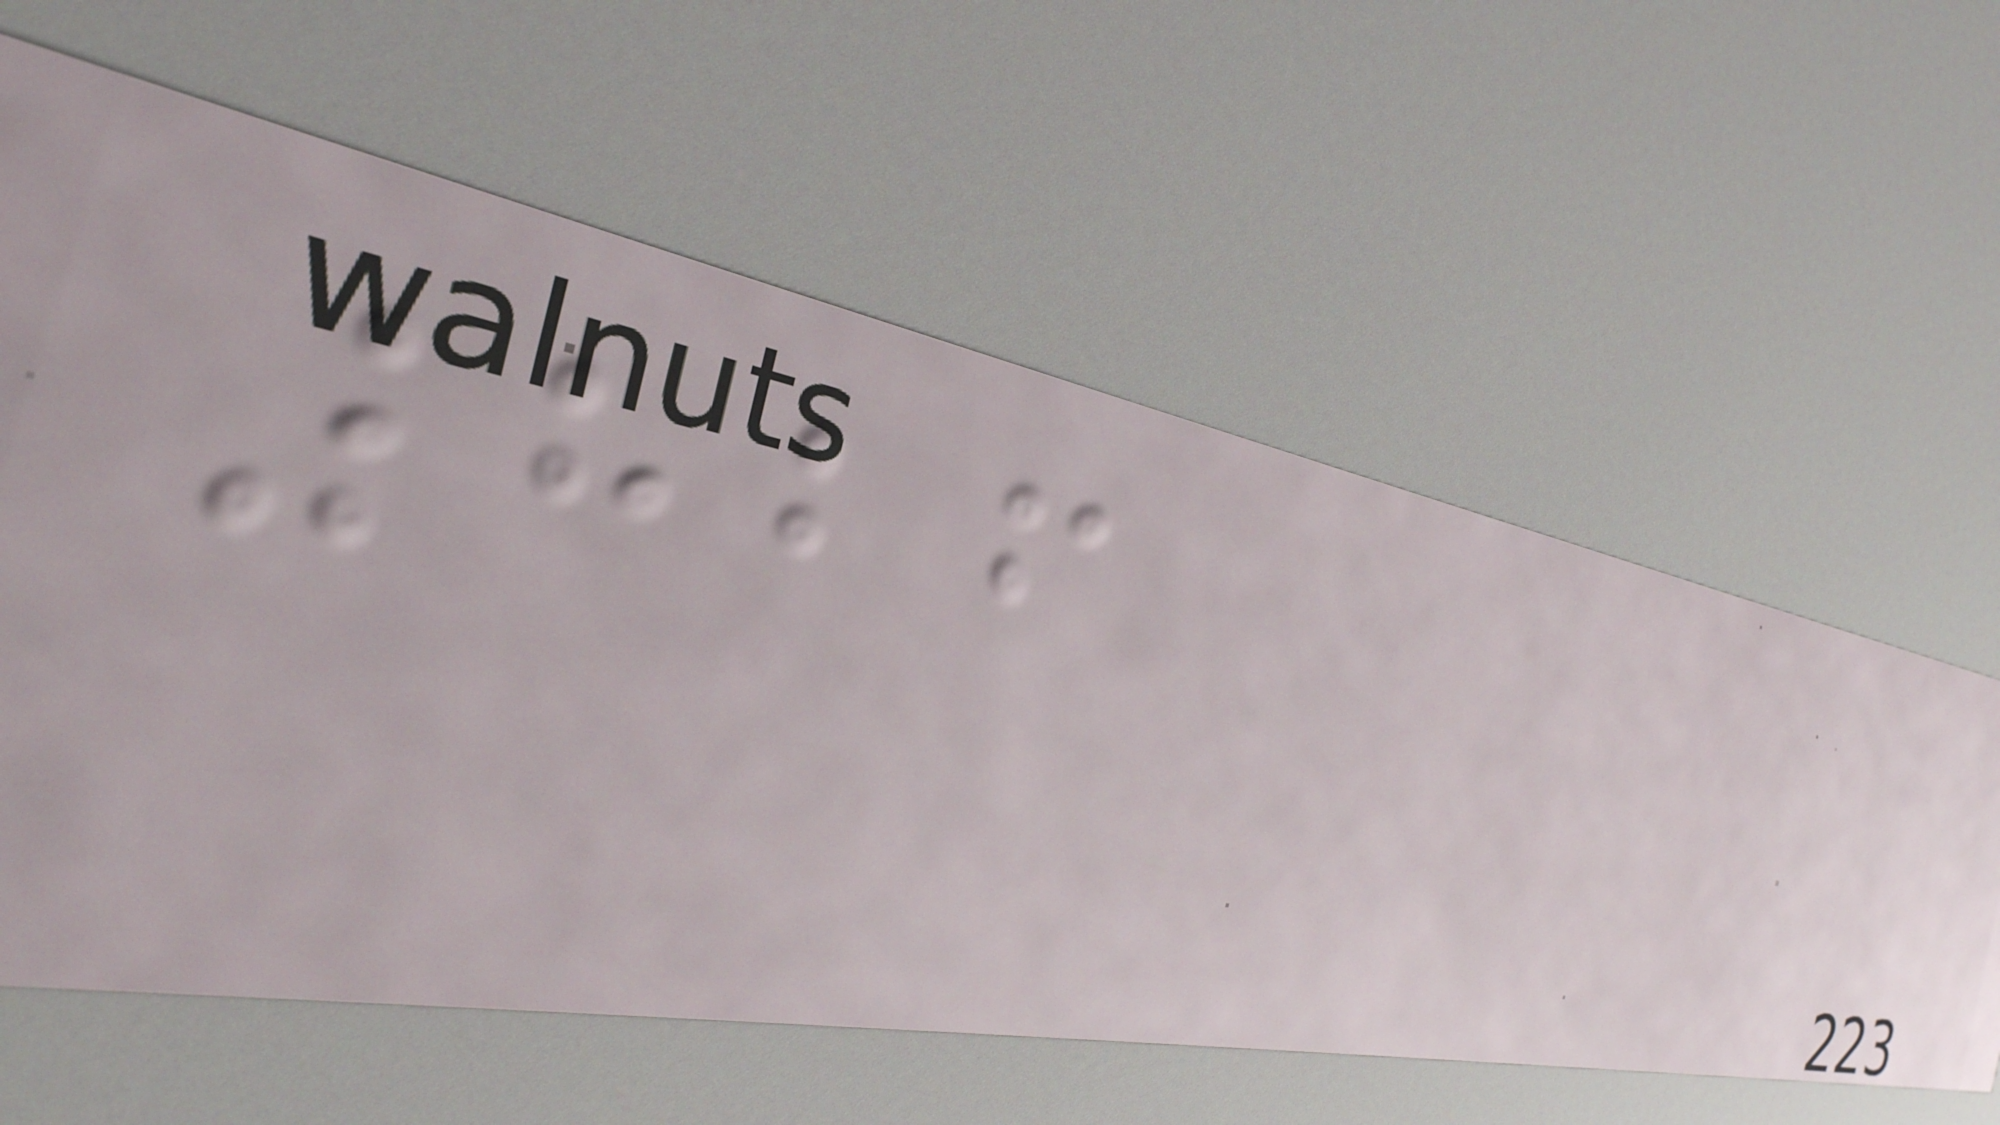826
